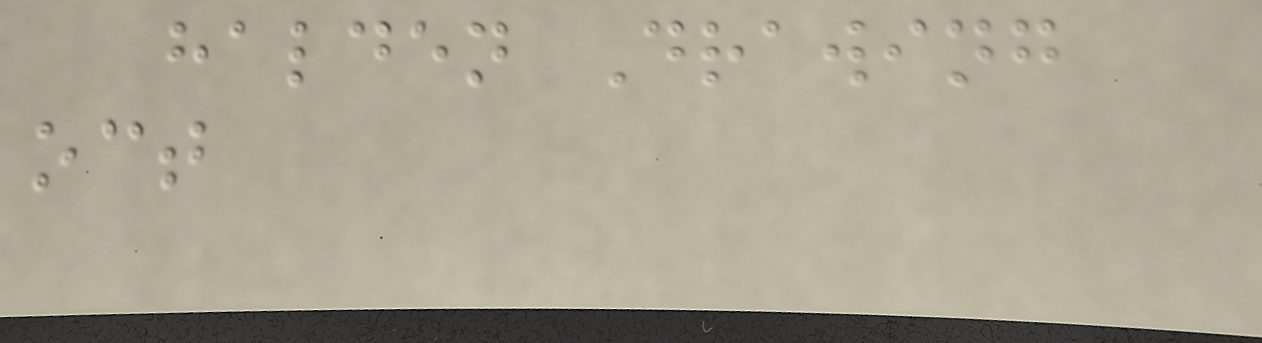halden Drawing
oct
